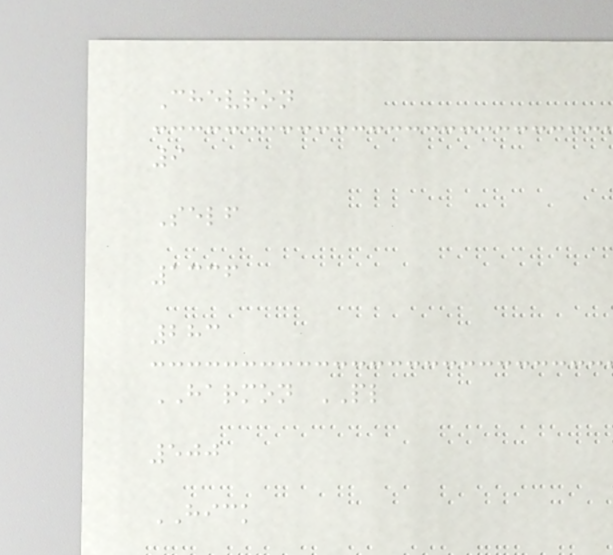Chevron
9
Self
1336
283
HARMON PL
500
HICK
